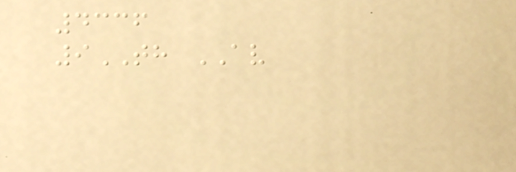4336
9TH AV
